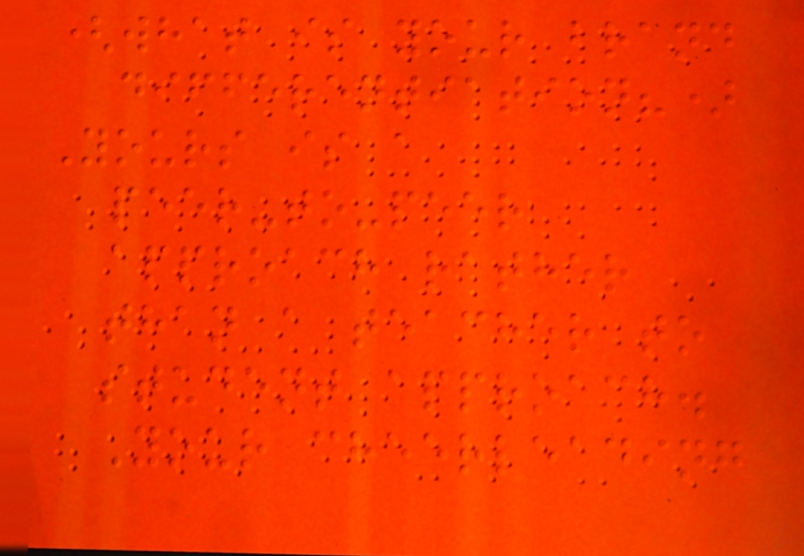(what is your brand
differentiation?)
Yours is a
peer-to-peer
approach rather
than a teacher to
student approach.
Your cheerleading
